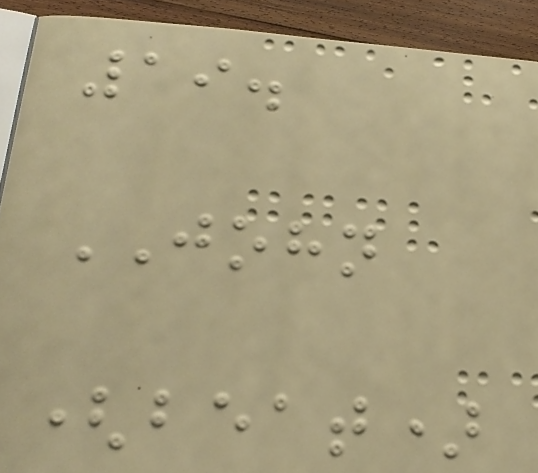19.
JOHN
(beat)
